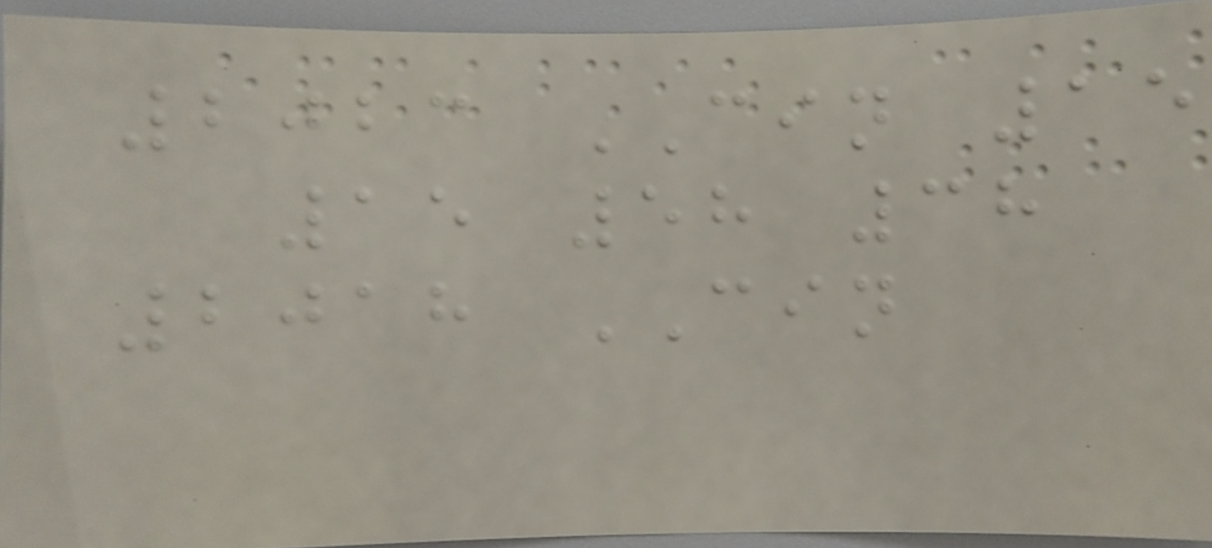2023 CIN 15
15 58 38
2018 CIN
